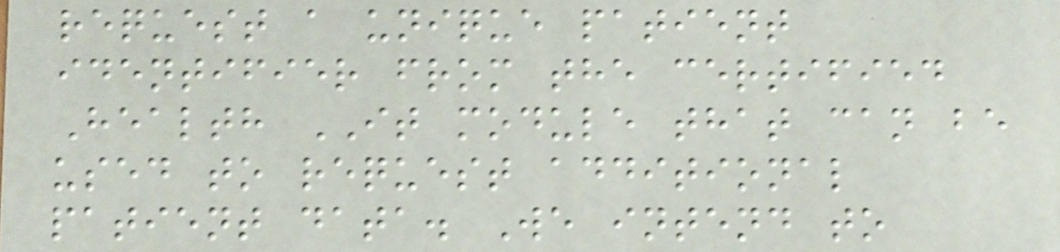request a unique patient
identifier from the certified
Health IT module that can be
used to request additional
patient data. We intend to
